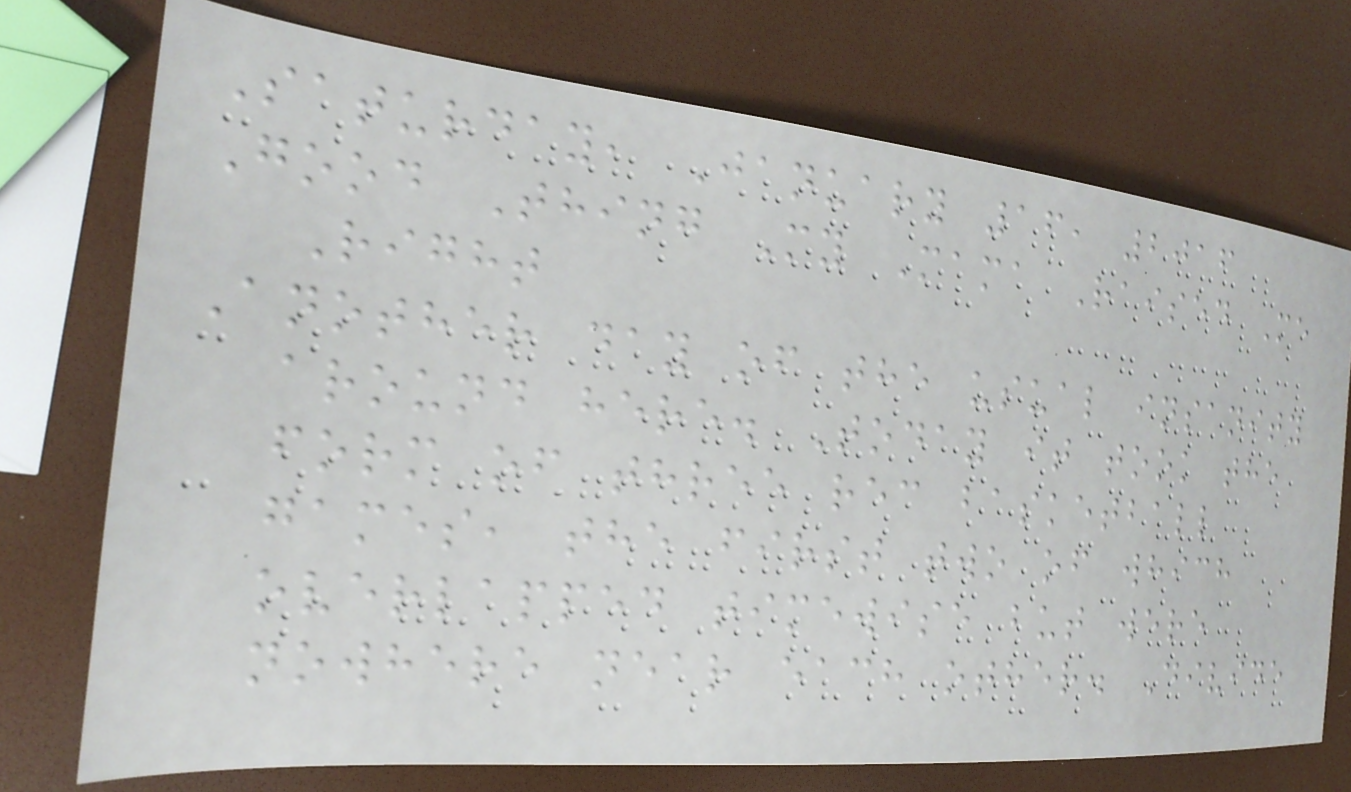Saturday, January 16, 2016
Good Thing My Mama Raised Me
Right
Another day of the usual insanity
around here. Today it took the
form of three rec basketball
games, the first two of which
overlapped timewise but were
nowhere near each other. Divide
